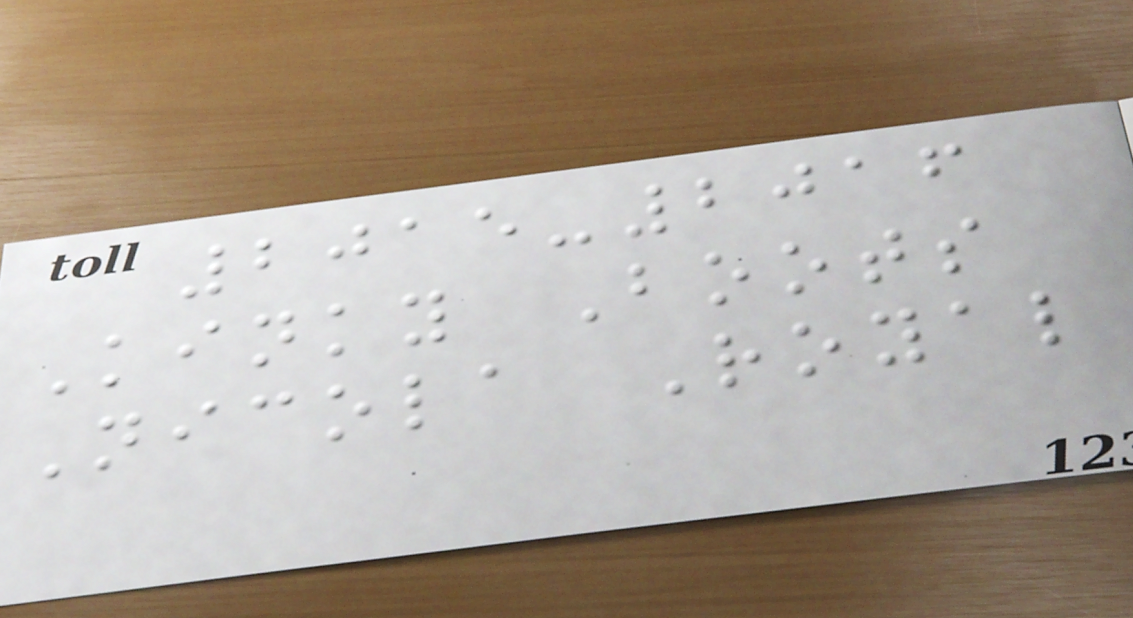2015-2016
Kinky Boots
Nicola Royal
